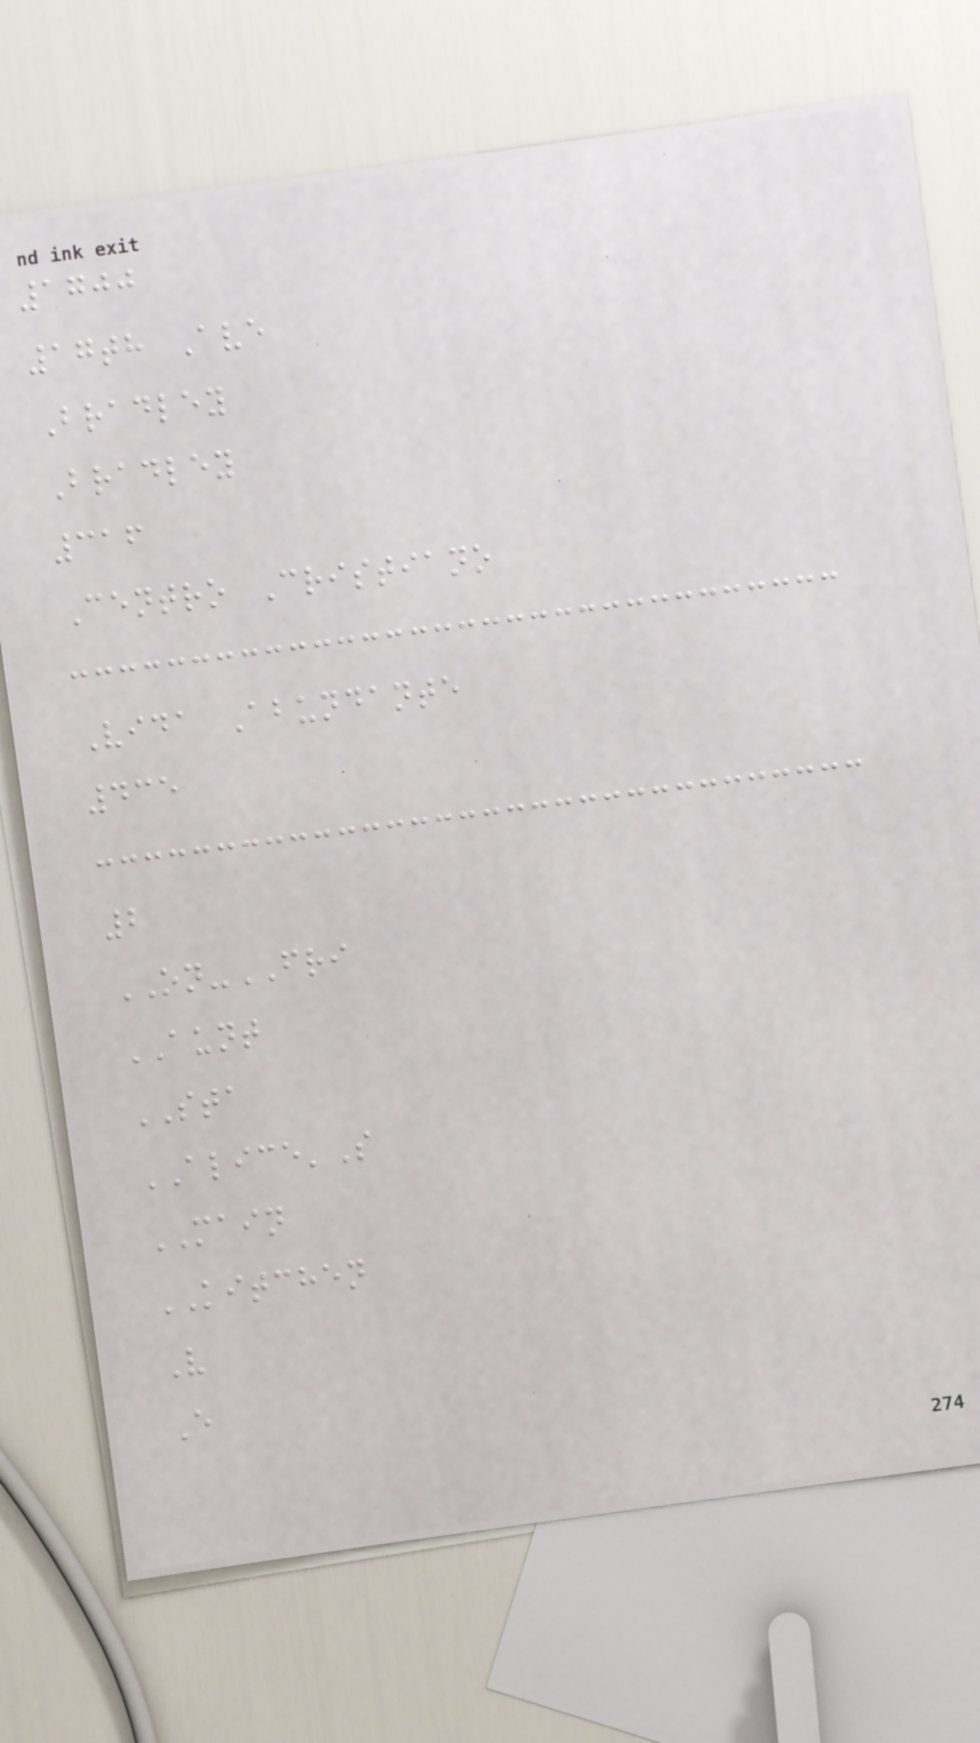1700
17th Ave
Bradley
Bradley
316
Centro Cristiano
Vida Abundante
435
2
ON-FRI
AUNT
STA
ALICE'S
MAIN
KITCHEN
V
E
